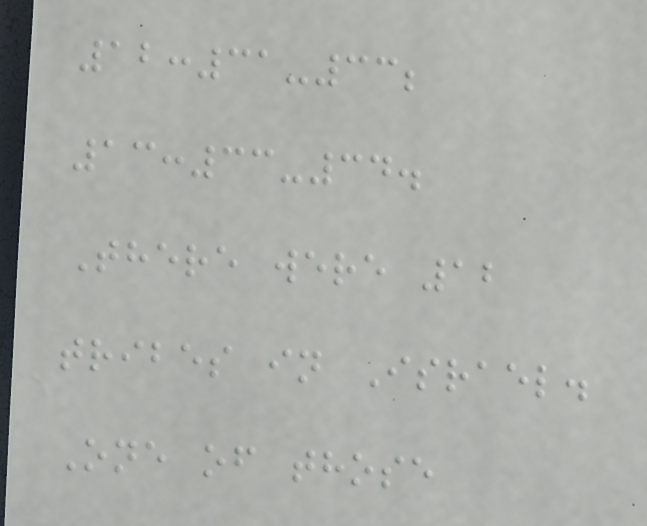12:31-33;
13:33-34.
There were 12
tribes in Israel.
One of those
